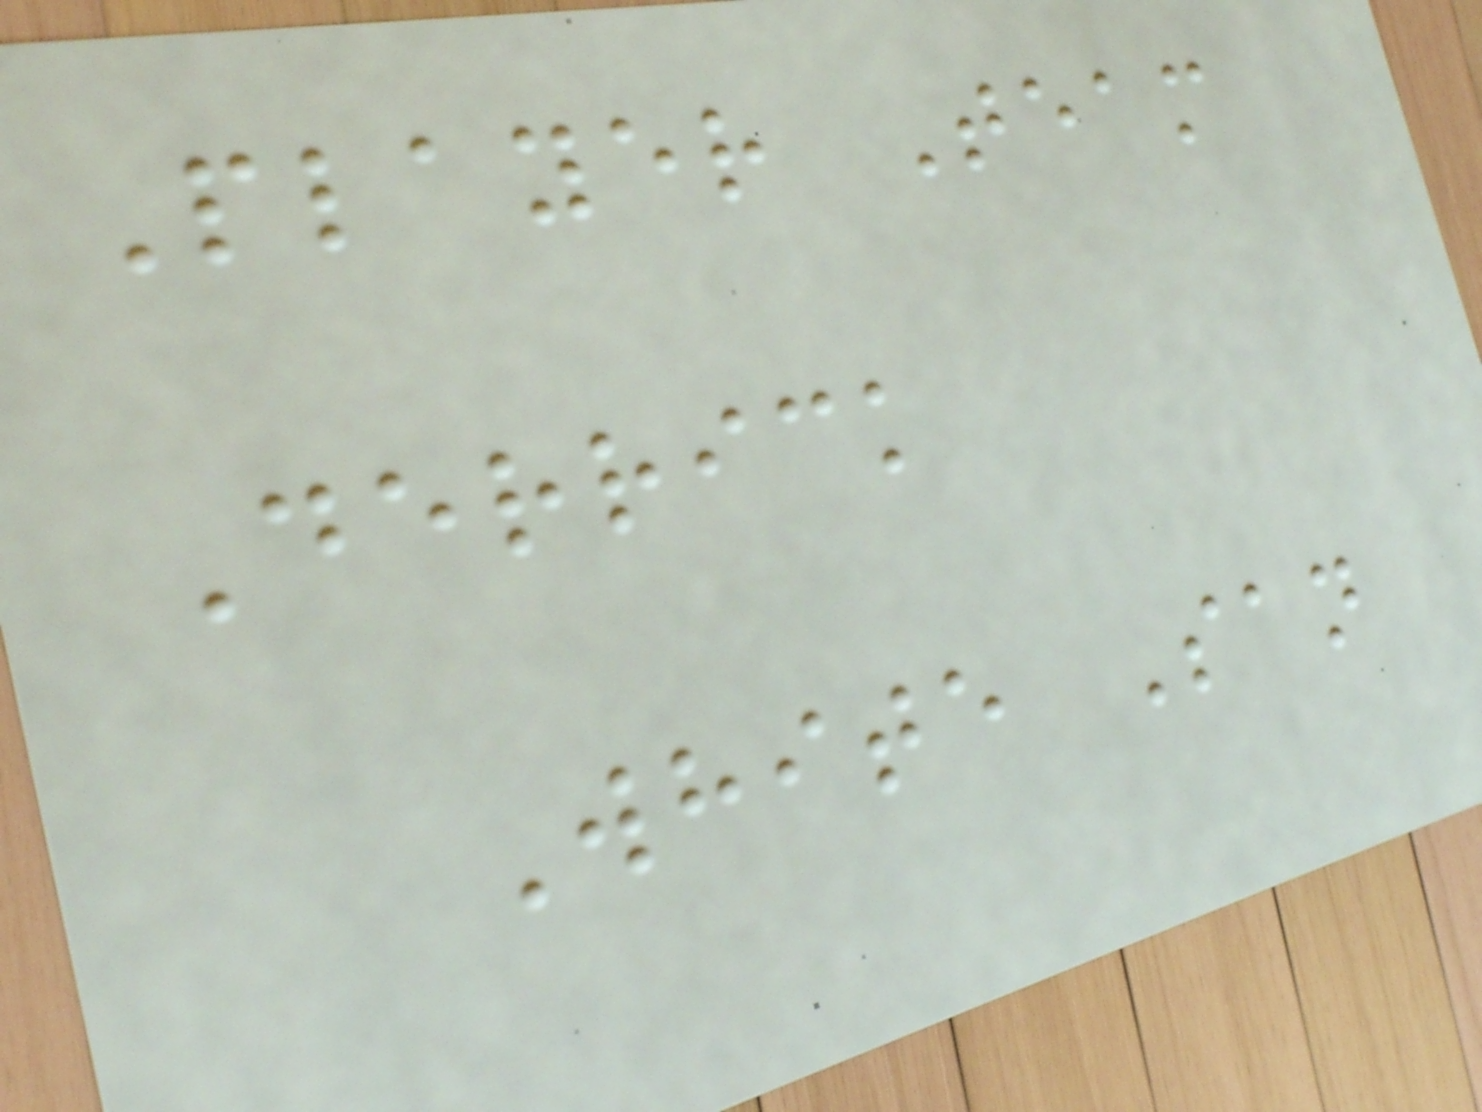Player Team
Derrick
White San
